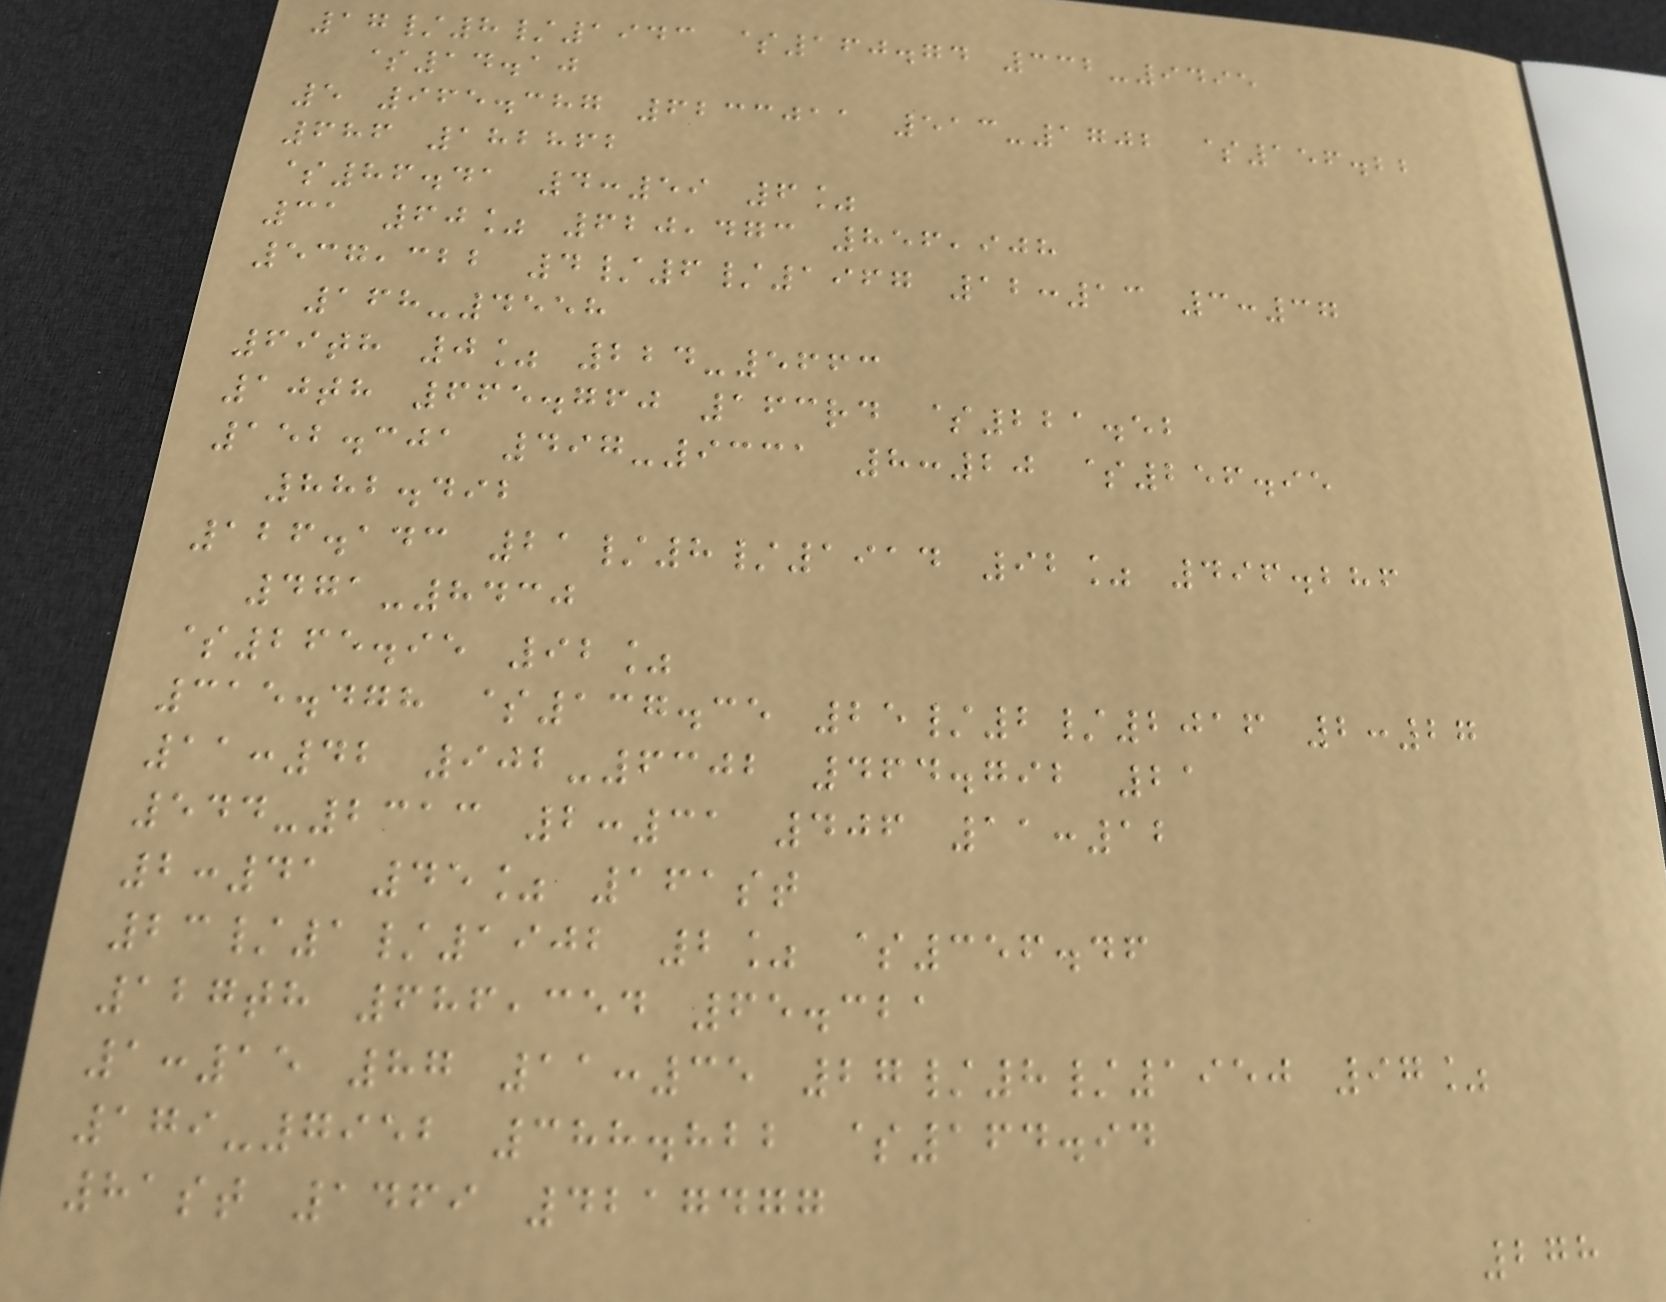17/8/1943 $160.74 332-9495
$14.10
5 965.387 6233011 513-1702 $156.22
686 182862
$86.41 4:59 6%
31 60% 620,473 856,908
537,322 4/6/1967 12:13 3:37
168-4558
69th 0% 224-5663
10th 665.760 163rd $221.52
152.301 497-9331 8:20 $256.95
882.492
126.143 21/8/1914 92% 496.286
471-8430
$265.95 92%
315.478 $137.35 25/2/2016 2:27
11:42 902-6302 464.792 21
544-2313 2:31 406 11:12
2:41 45% 161st
23/1/1902 2% $356.46
127th 686,354 65.321
1:15 87 11:35 27/8/1950 97%
179-7952 388.822 $164.94
81st 1469 4217477
278
